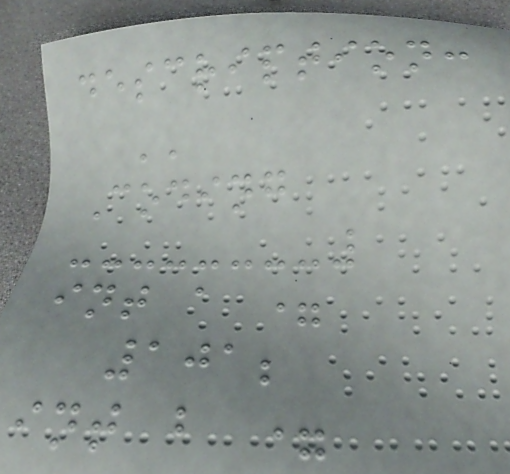description:
''
Coding
int a =
101;
int b =
